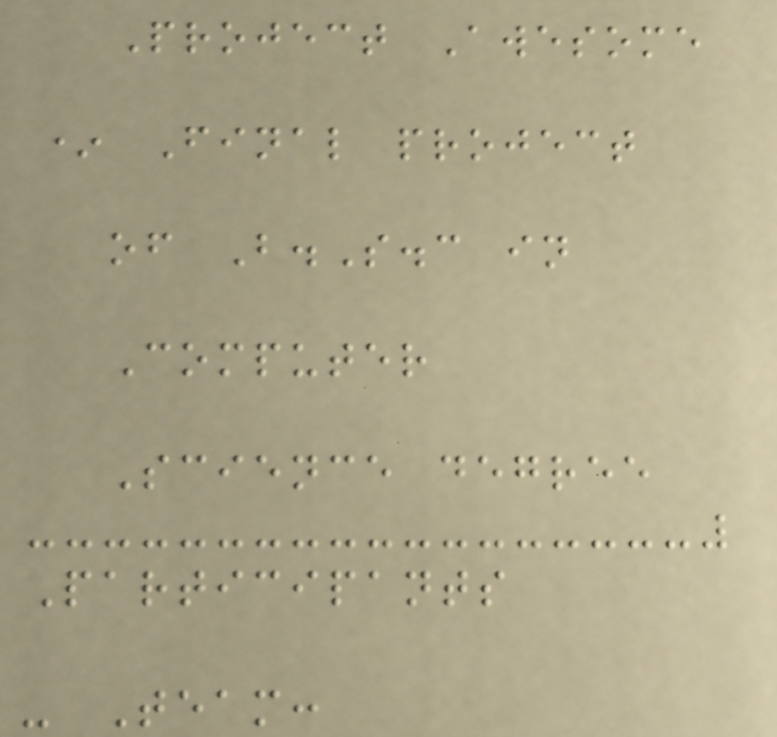Project Awesome
* Final project
of B.S.c in
Computer
Science degree
Participants
- Team:
